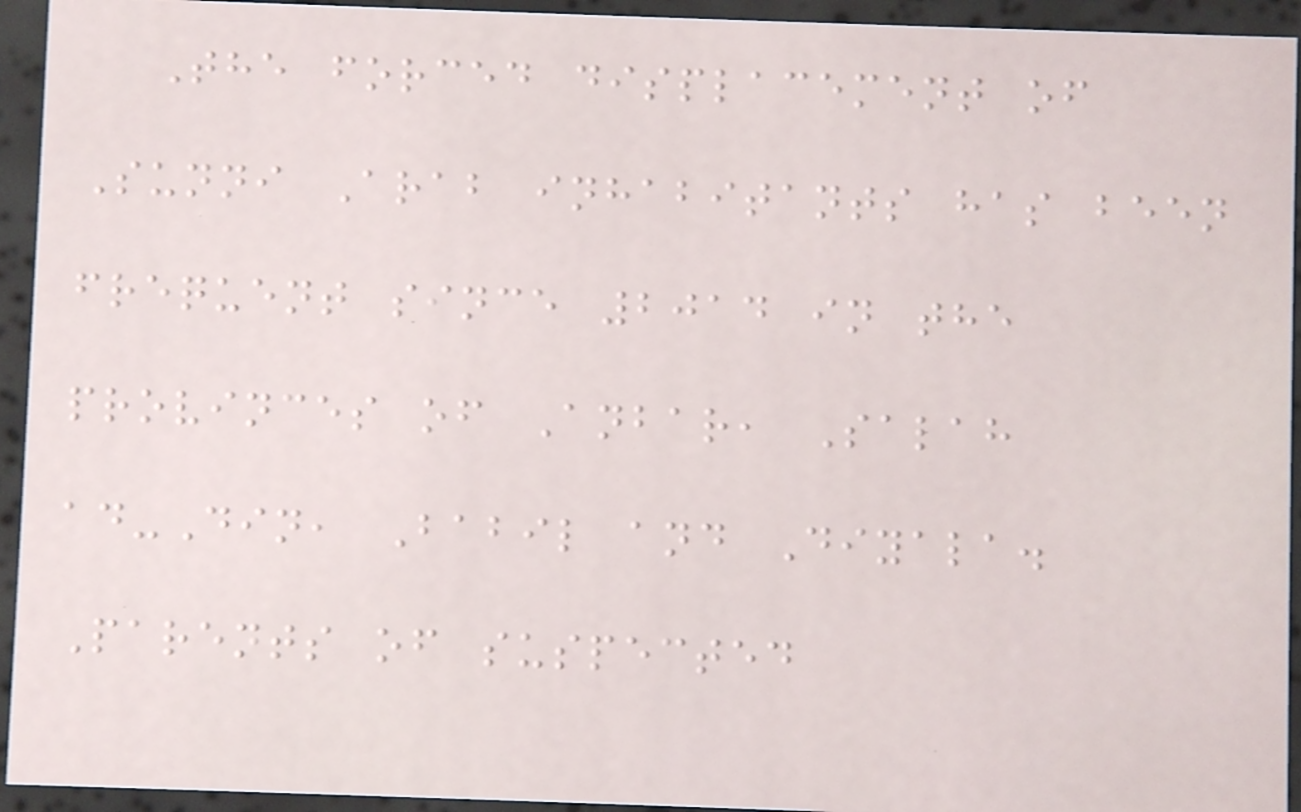The forced displacement of
Sunni Arab inhabitants has been
frequent since 2014 in the
provinces of Anbar, Salah
ad-Din, Babil and Diyala.
Parents of suspected
